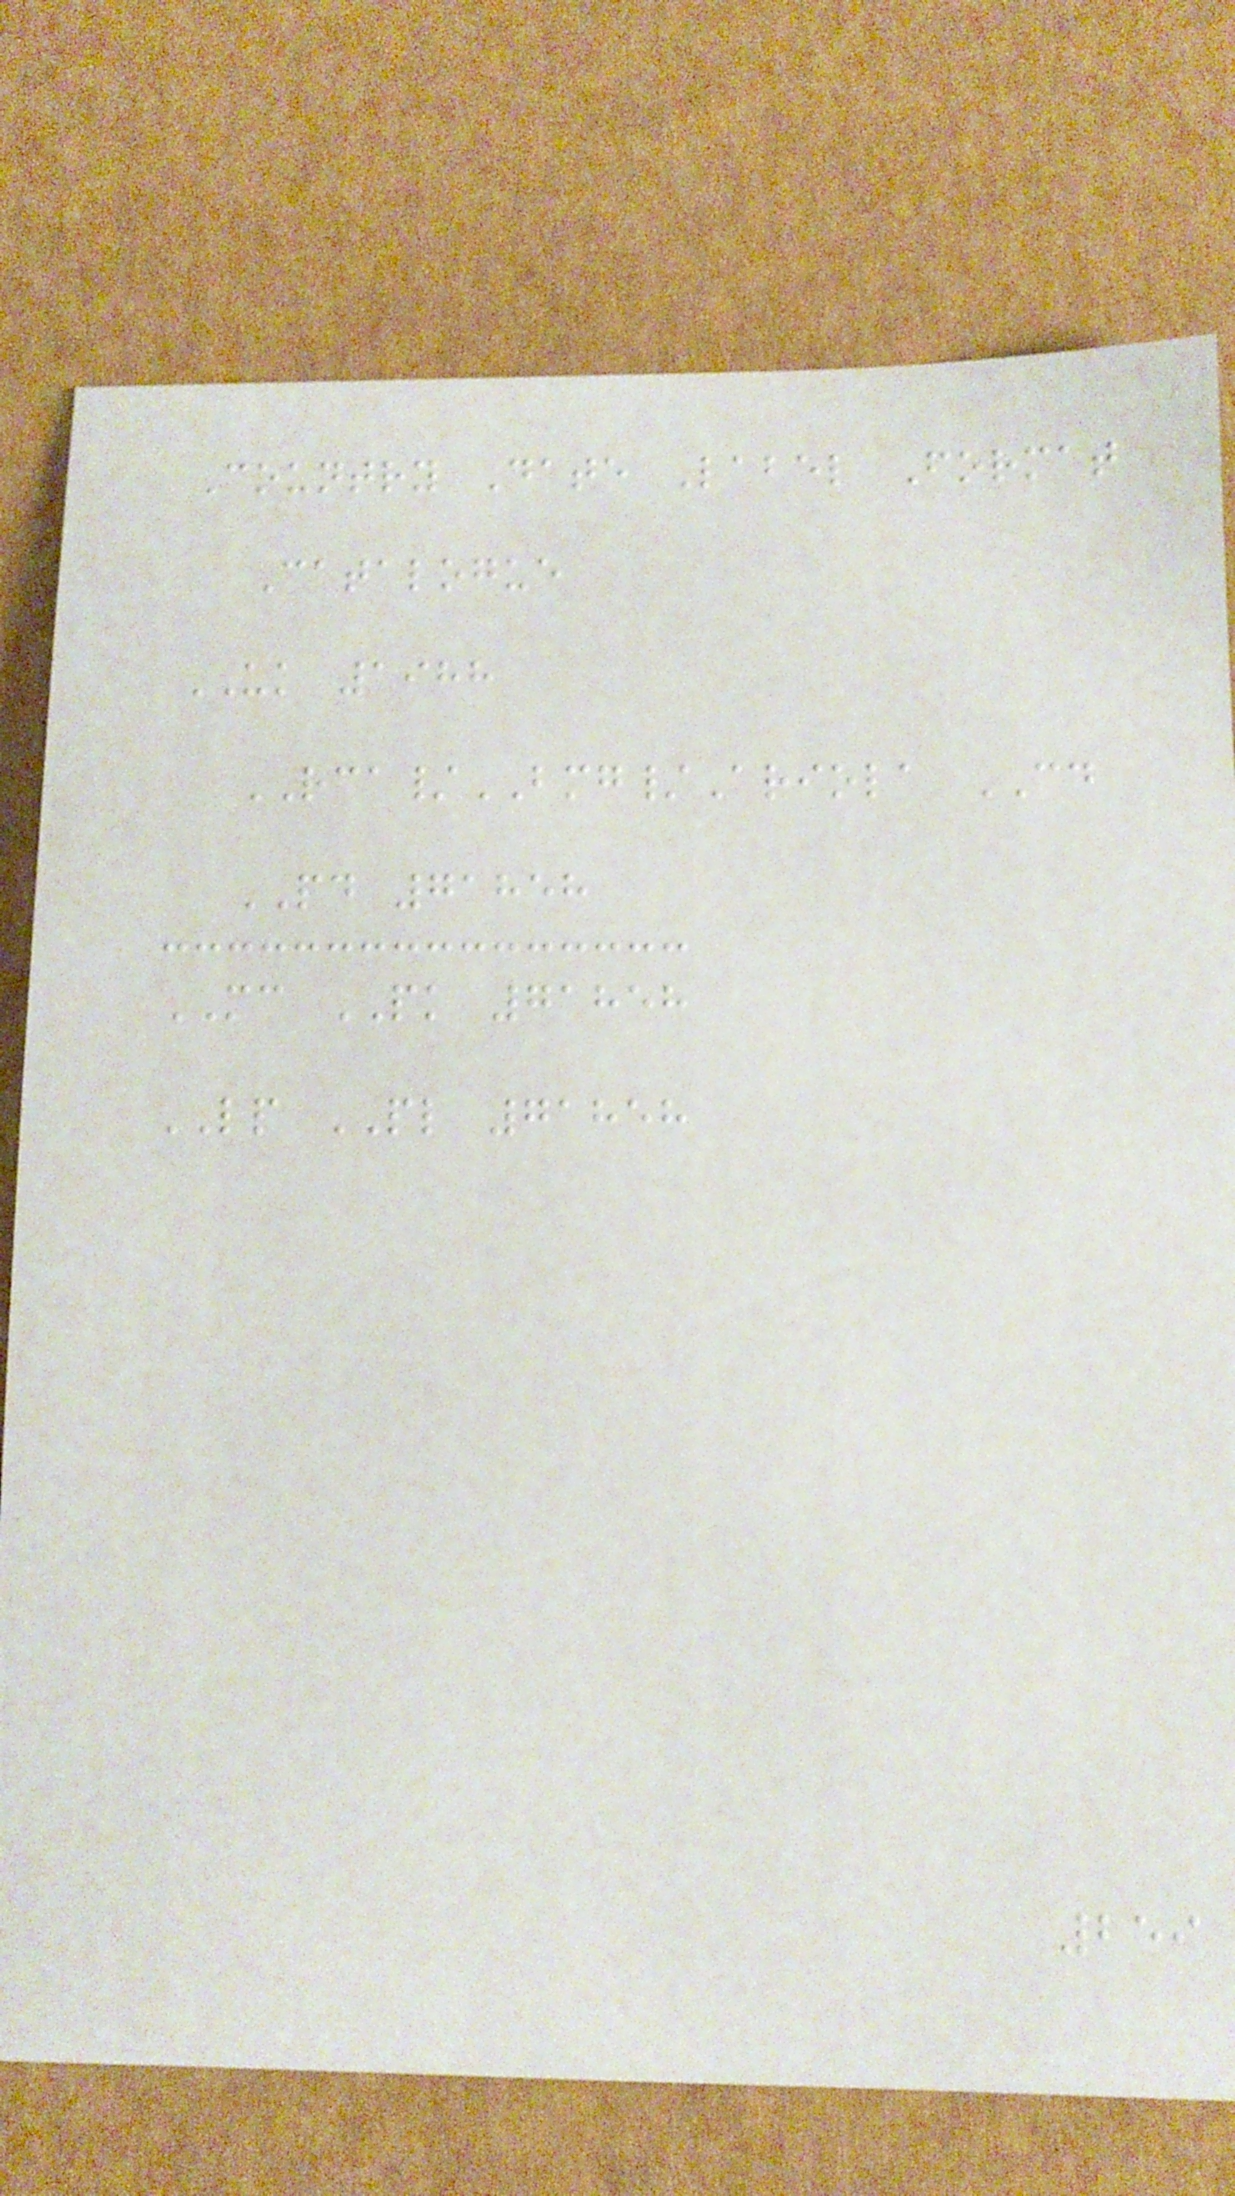Country Date Label Format
Catalogue
UK 1988
RCA/BMG/Ariola CD
PD 71858
MC PK 71858
LP PL 71858
259
